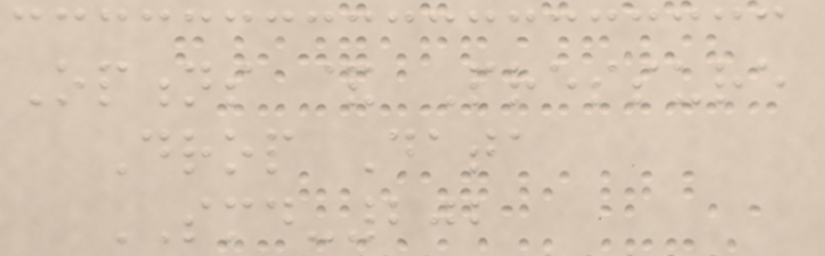Options & Pressure
Drop Data
SMD-202
